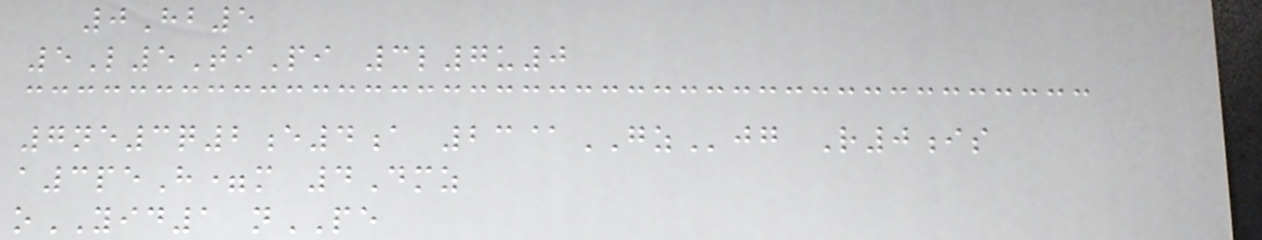0Hb5
5L5TiPi 3l7u0
7ne3q2e4a 23@GZjg R0is
a3peH=m 4Dmz
oYID1 nPE
